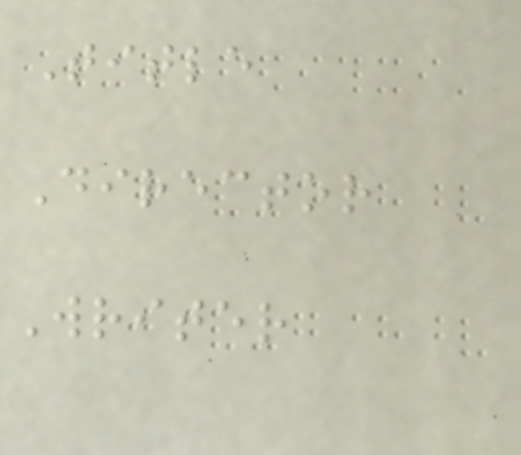Title
Director
Writer
